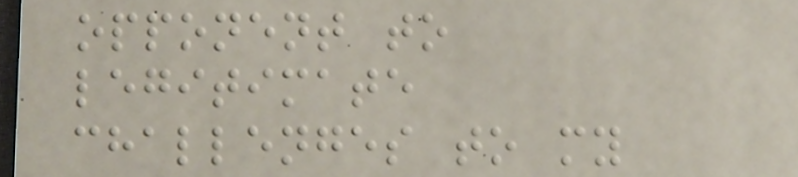opponent to
legitimate
challenges to my
